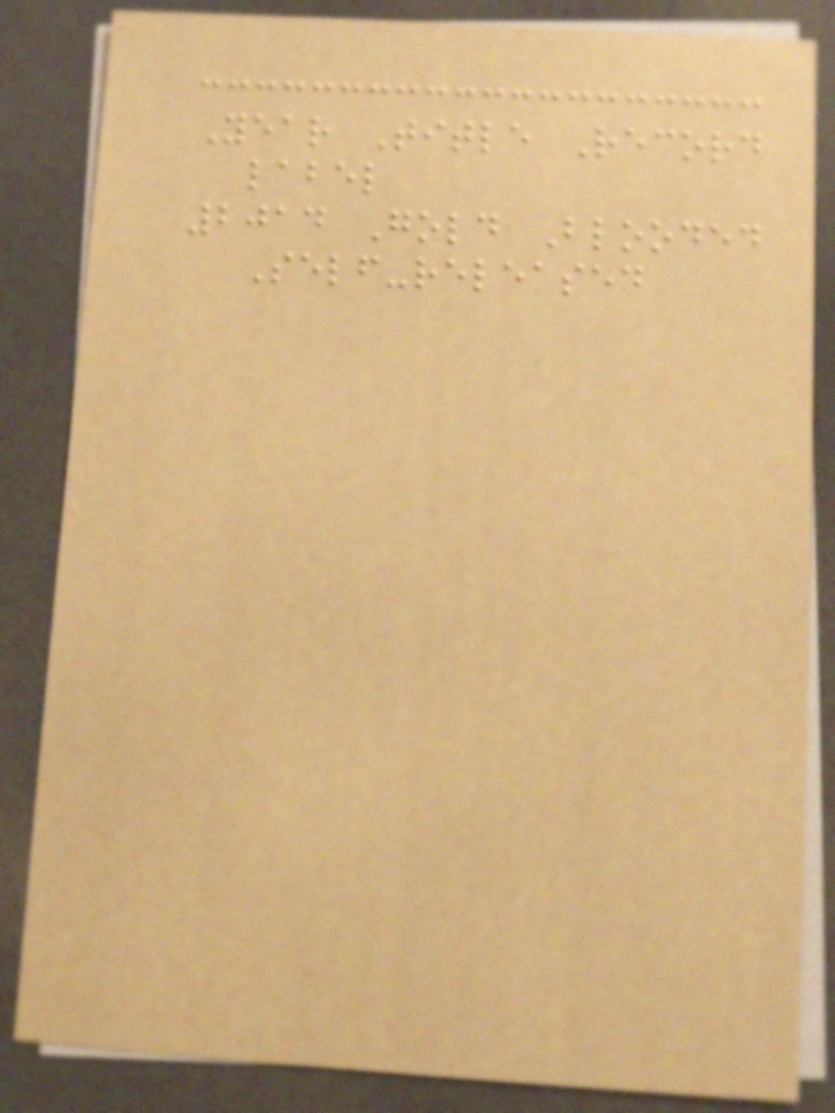Year Title Record
label
2014 Gold Blooded
Self-released
